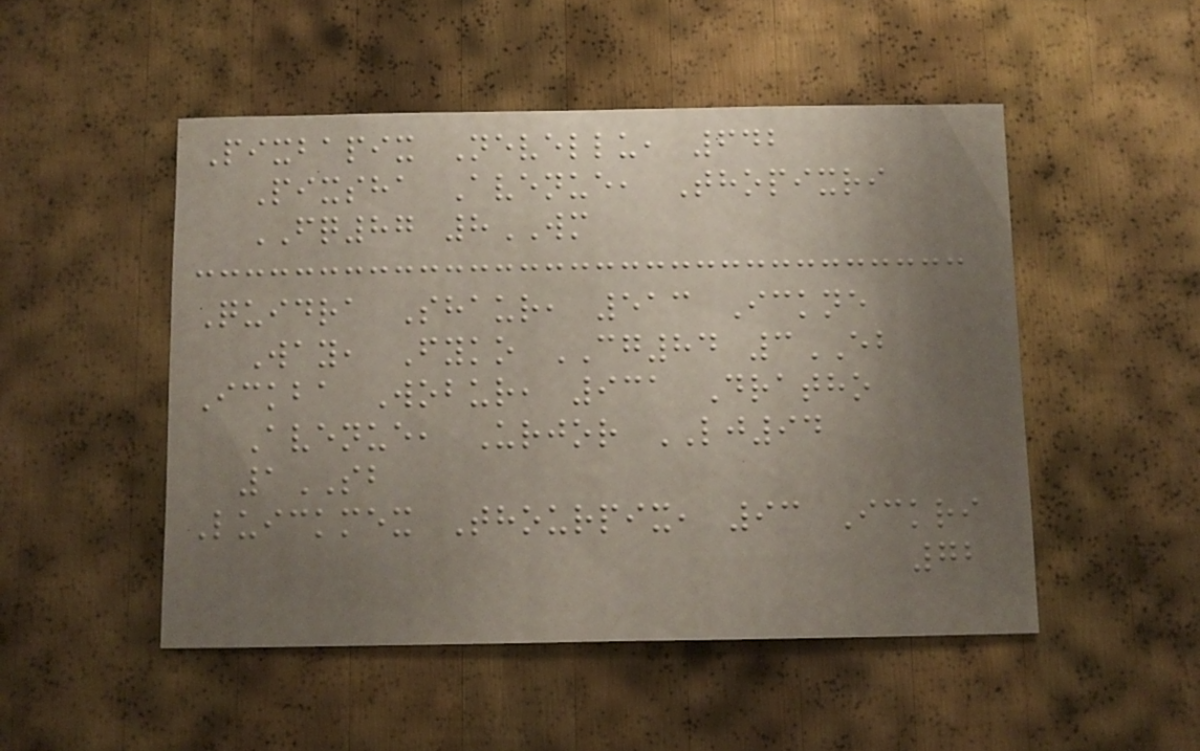Pixbapix Nevellu, 642
Pixsha Avenue, Thopixri
FQ87 8WM
Quidra Shaur, 513 Ickne
Way, Fyko CG84 3EB
Ickba Wobur, 931 Dratho
Avenue, Urjor LJ94
1SB
Luickmex Thourpix, 93 Ickri
72
